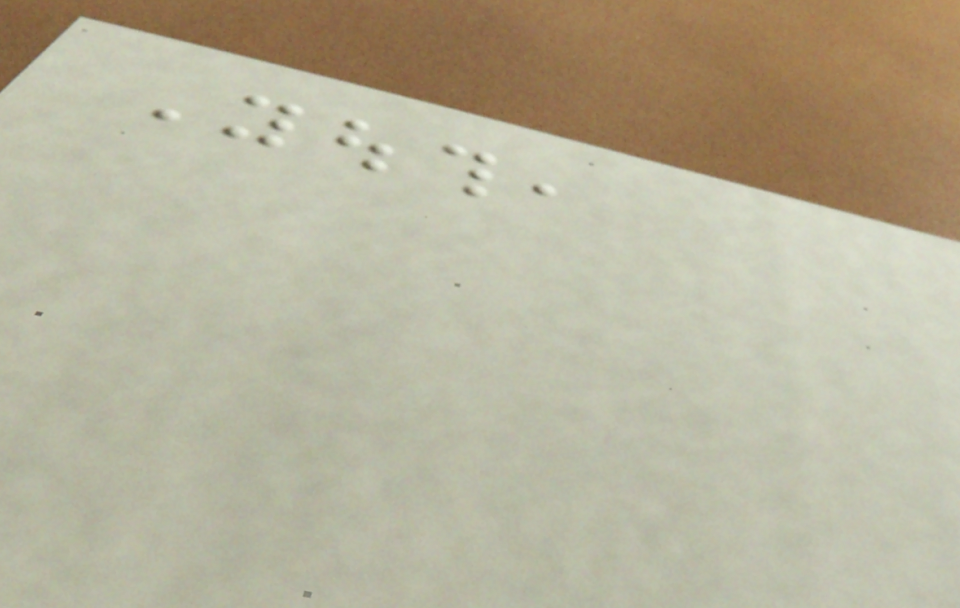Youth,
